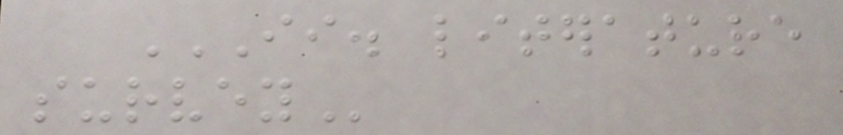II. LITERATURE
SURVEY
